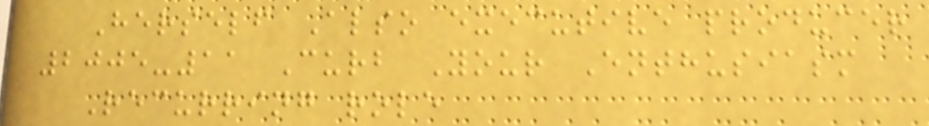Herself Also executive producer
2005-11 Curb Your Enthusiasm
Recurring role
